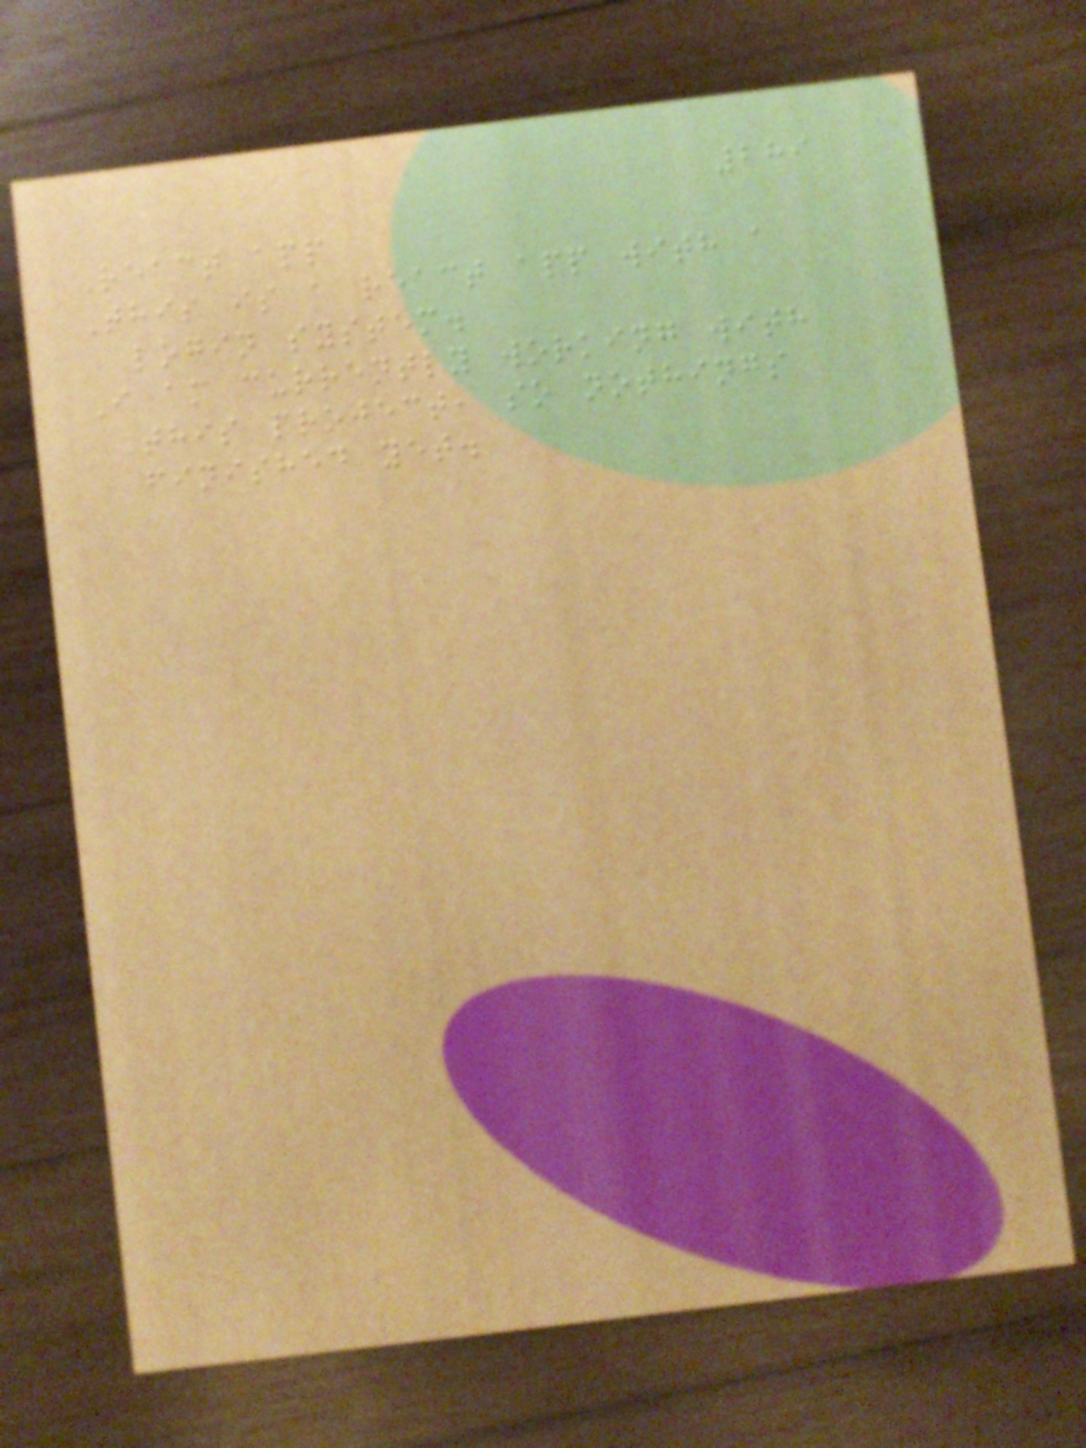289
React app
This is a react app with a
login system.
I am currently working with
this project, so nothings
finished yet.
